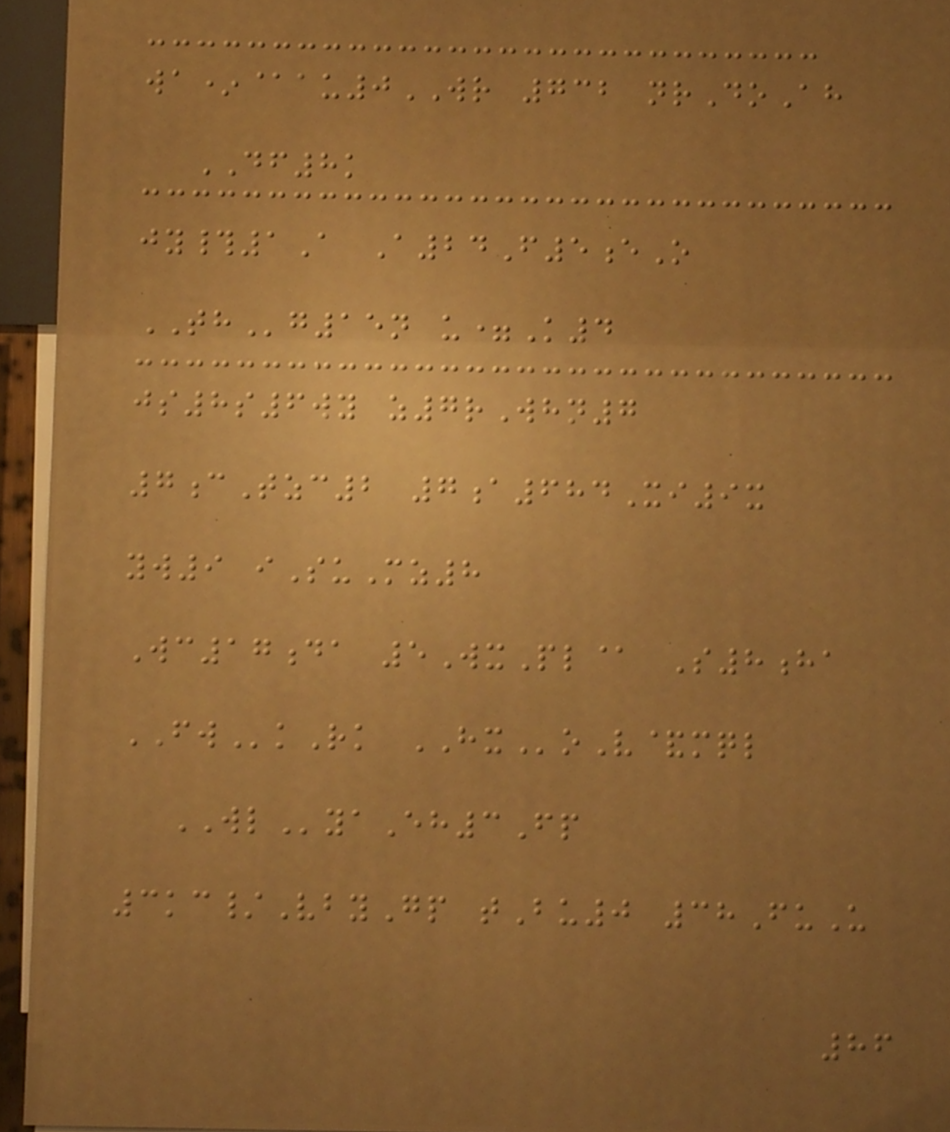wa*@au0WR 732 nrDoAh
DF8k
jy#1A A24F5eO
THg15n u=K4
js8s6wy z7rWhn7
7cTzc2 7a684Xi9x
yw9 iSuMz8
Wc17da 5WxPl@ S8ha
FWkRk HXoV&mql
WLyaEh3Fp
3kc/VbyGp tBu0 38FuU
86
